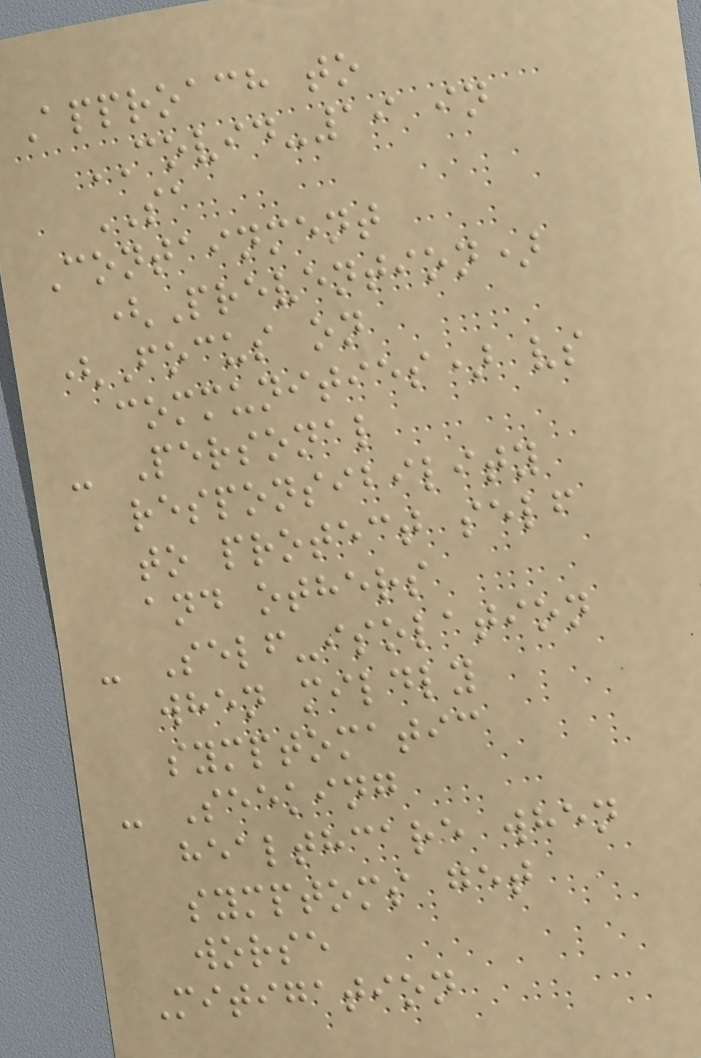Approach to
COVID-19 in
SA
Containment
(Prevention)
(Focus on
communities) vs
- Personal
responsibility
to protect self
and others
- Self-isolation
when mildly
symptomatic
- Seeking
healthcare when
symptoms get
worse
Mitigation
